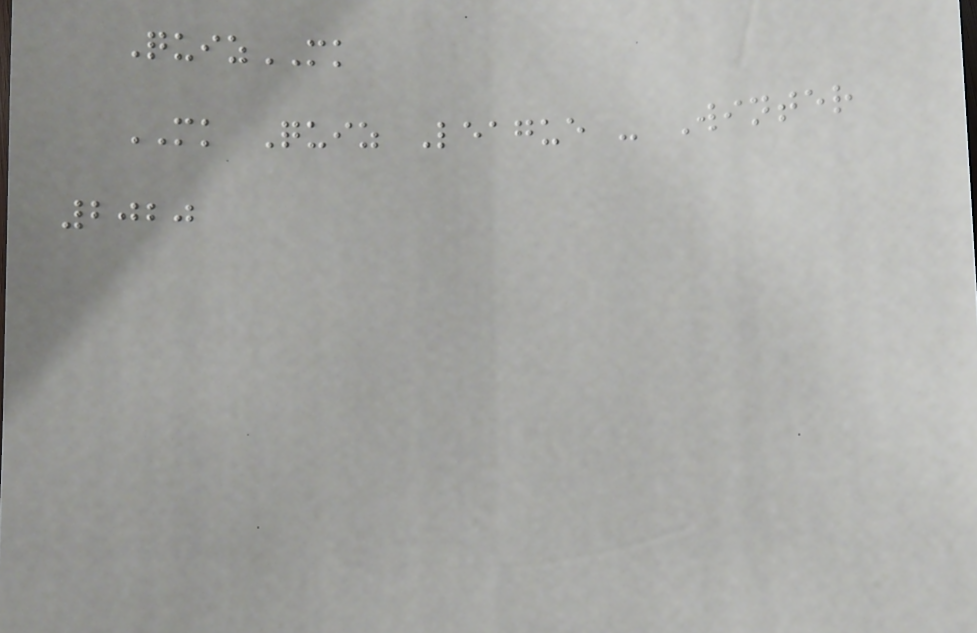QuizMK
MK Quiz League - Winter
2020
